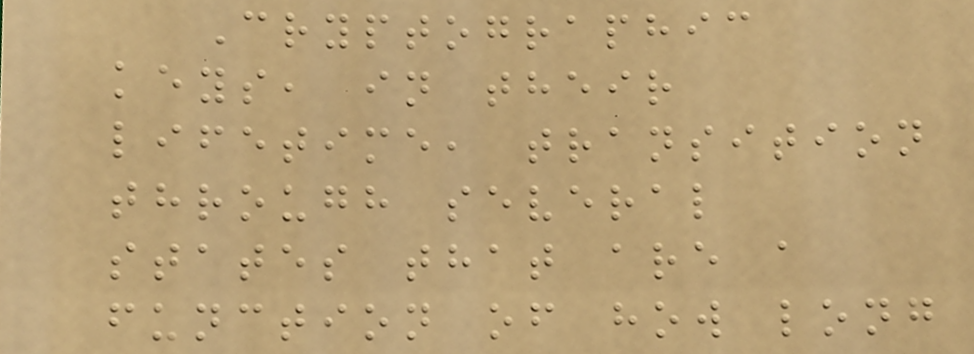Cryptographic
keys, in their
lifetime, transition
through several
states that are a
function of how long
